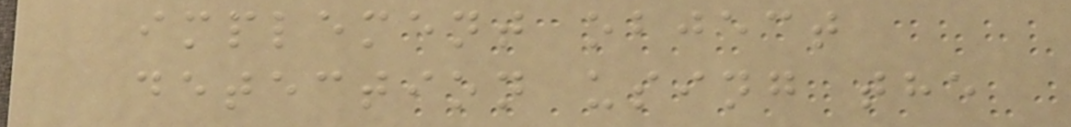implement object
detection using the
